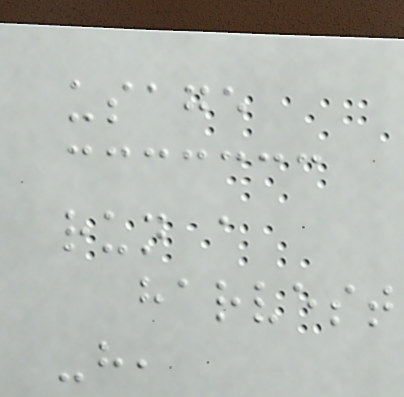usage
run a
harvest
-h,
